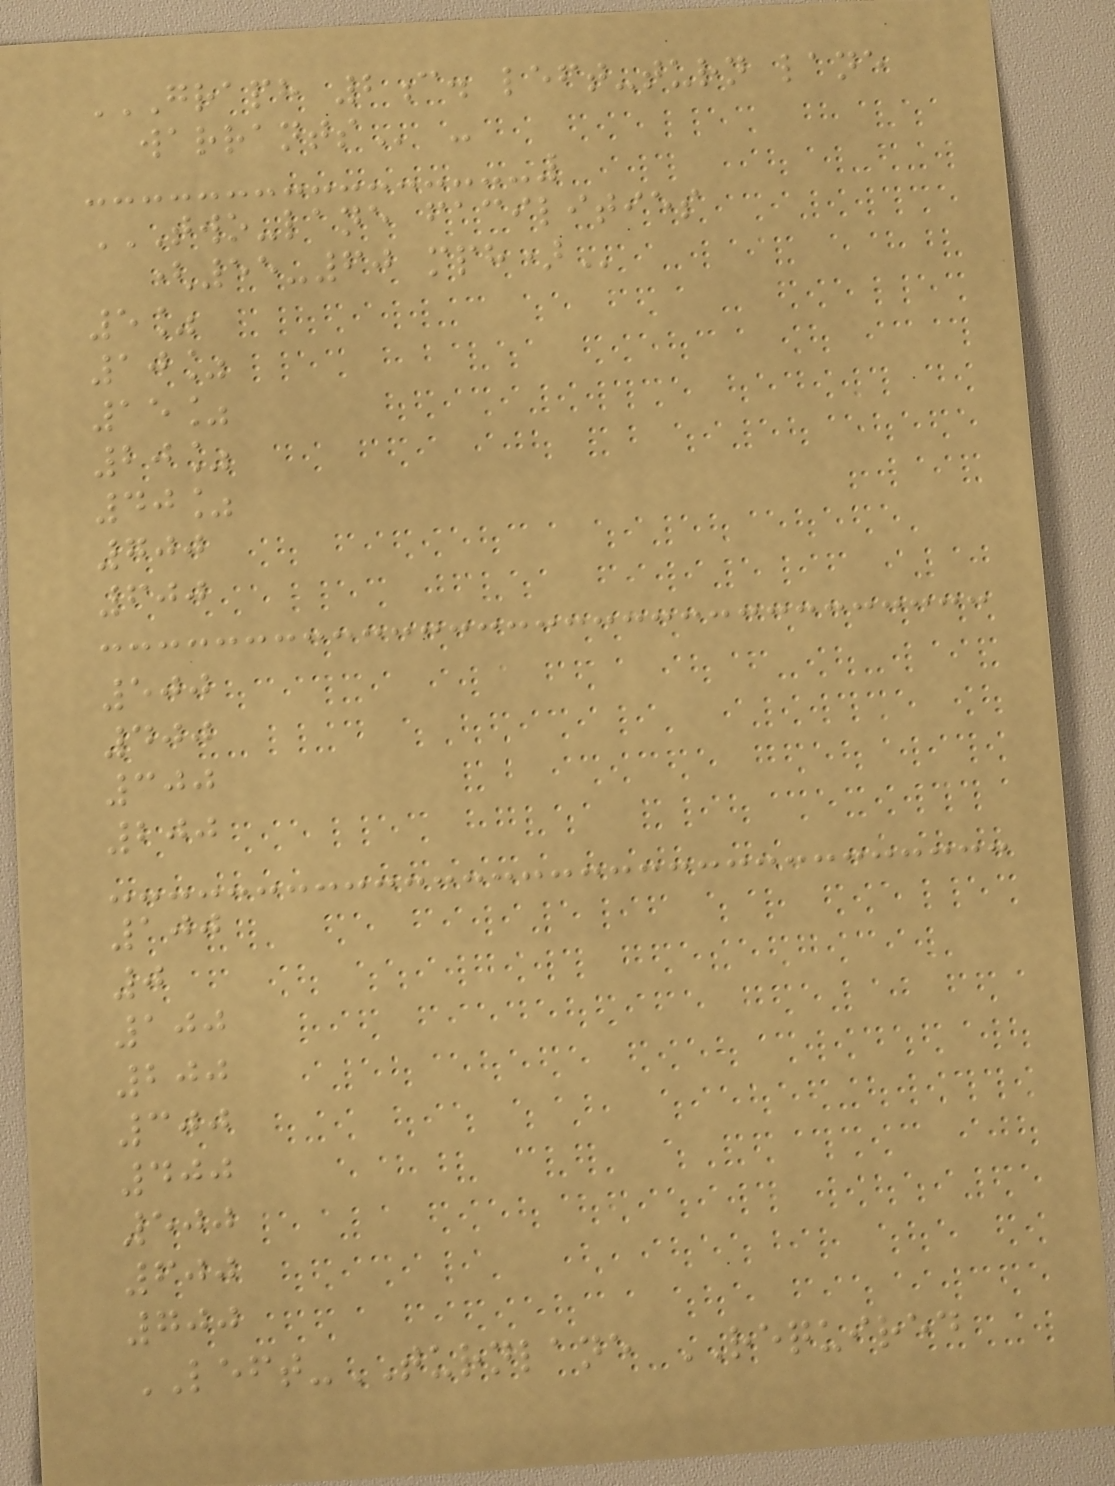GRAPH 2C. LEFT-TURN LANE
WARRANTS -
TWO-LANE FACILITIES
(55-60 MPH)
5%
10%
15%
20%
40%
700
600
500
400
300
200
100
0
100
200
300
400
500
600
700
LEFT-TURNLANE REQUIRED
